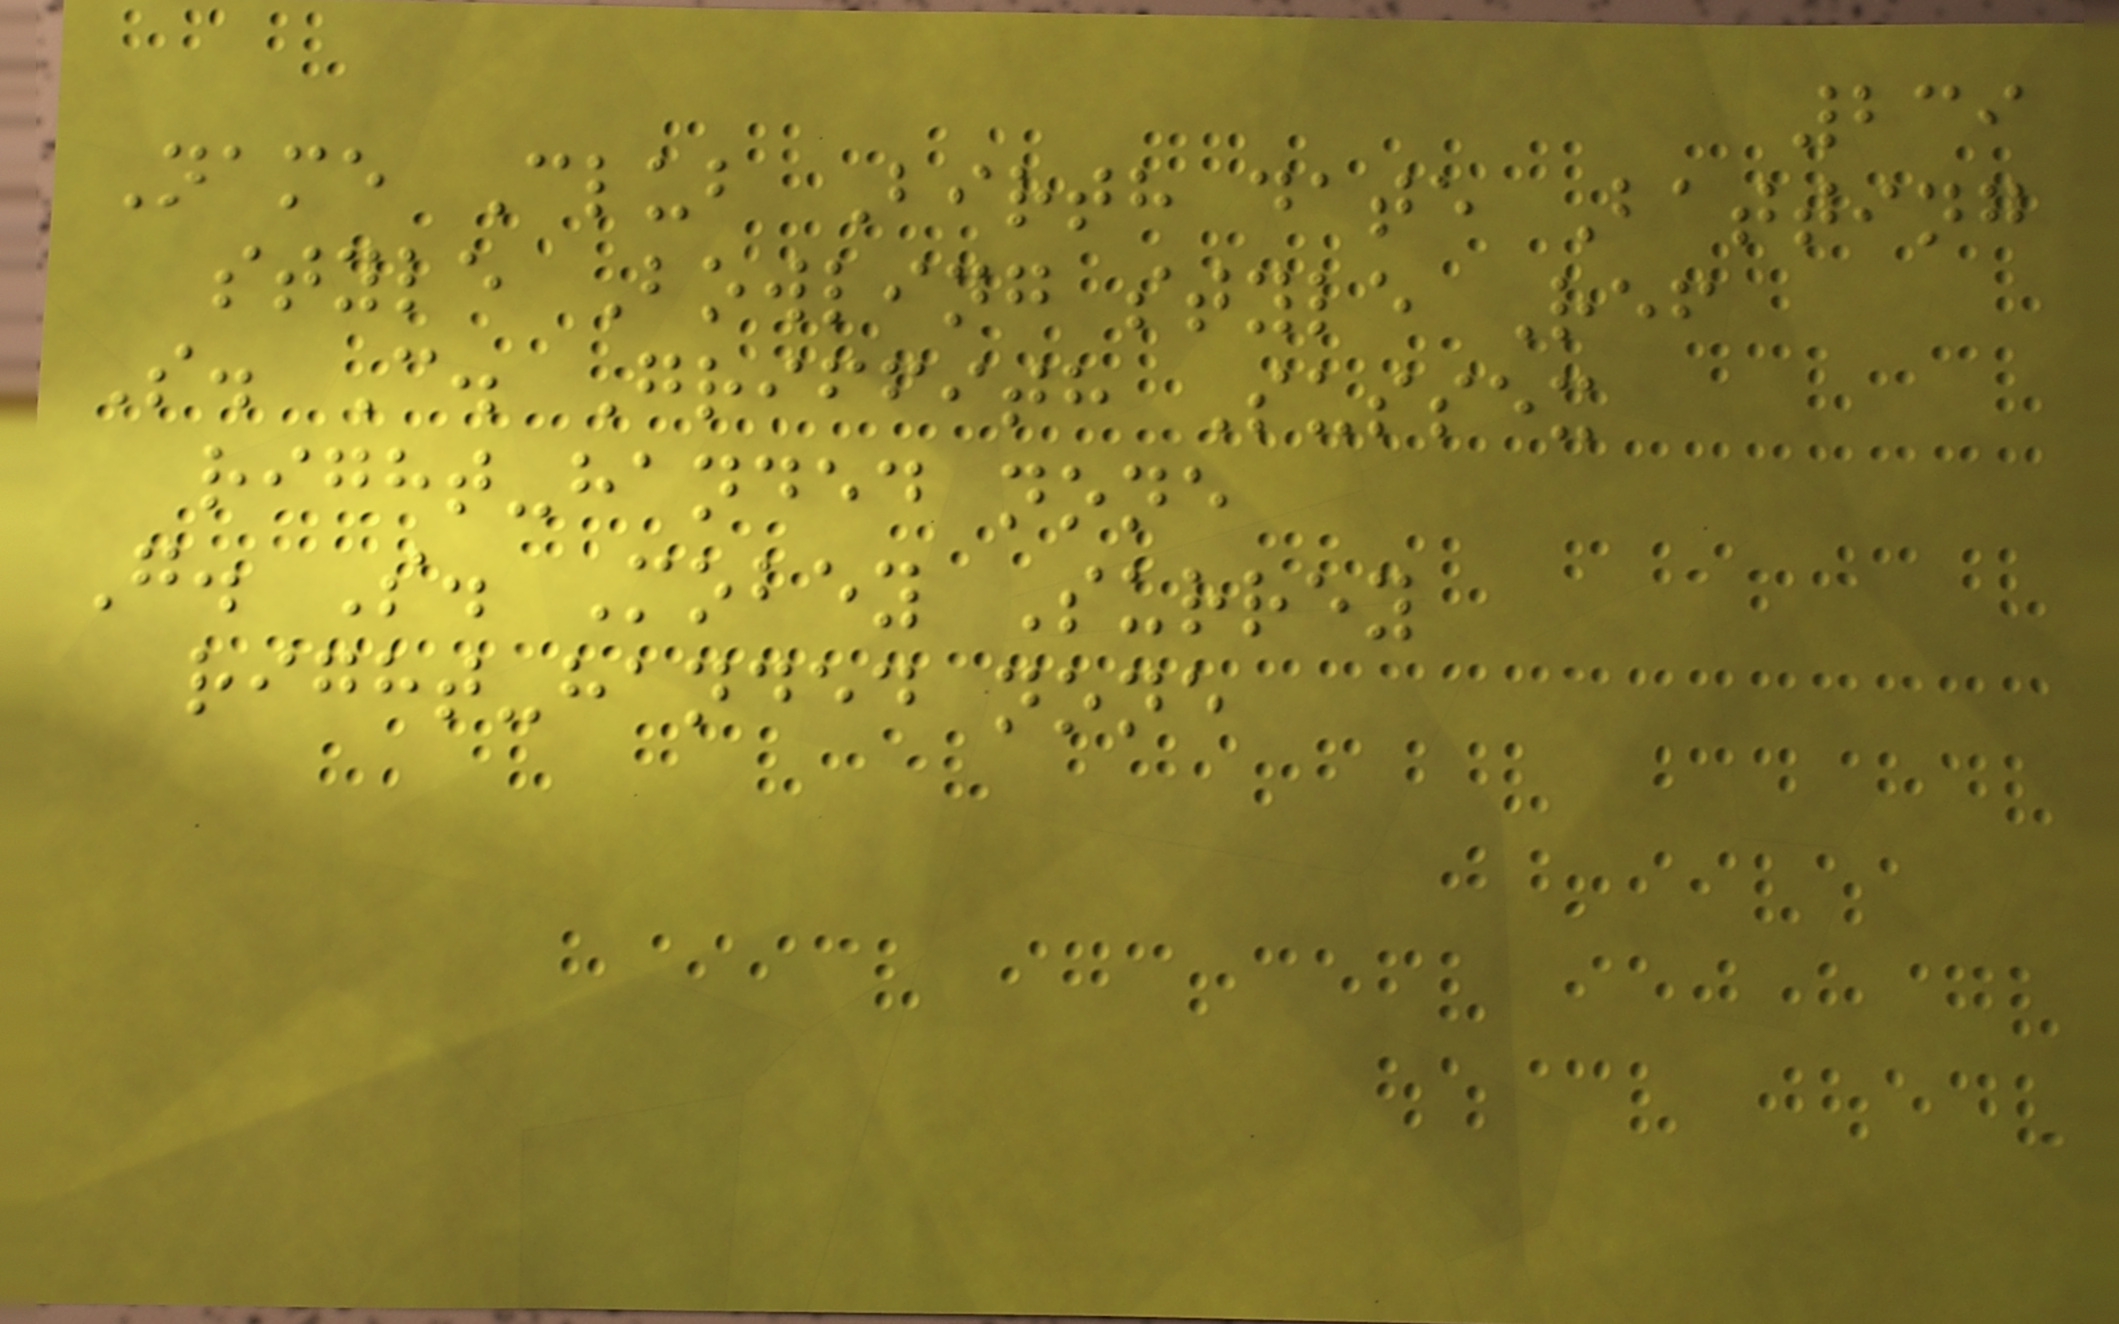239
Name Club Birth date Batting
style Bowling style Ref
S. C. Griffith Sussex
right-handed none
G. S. Mobey Surrey
right-handed none
